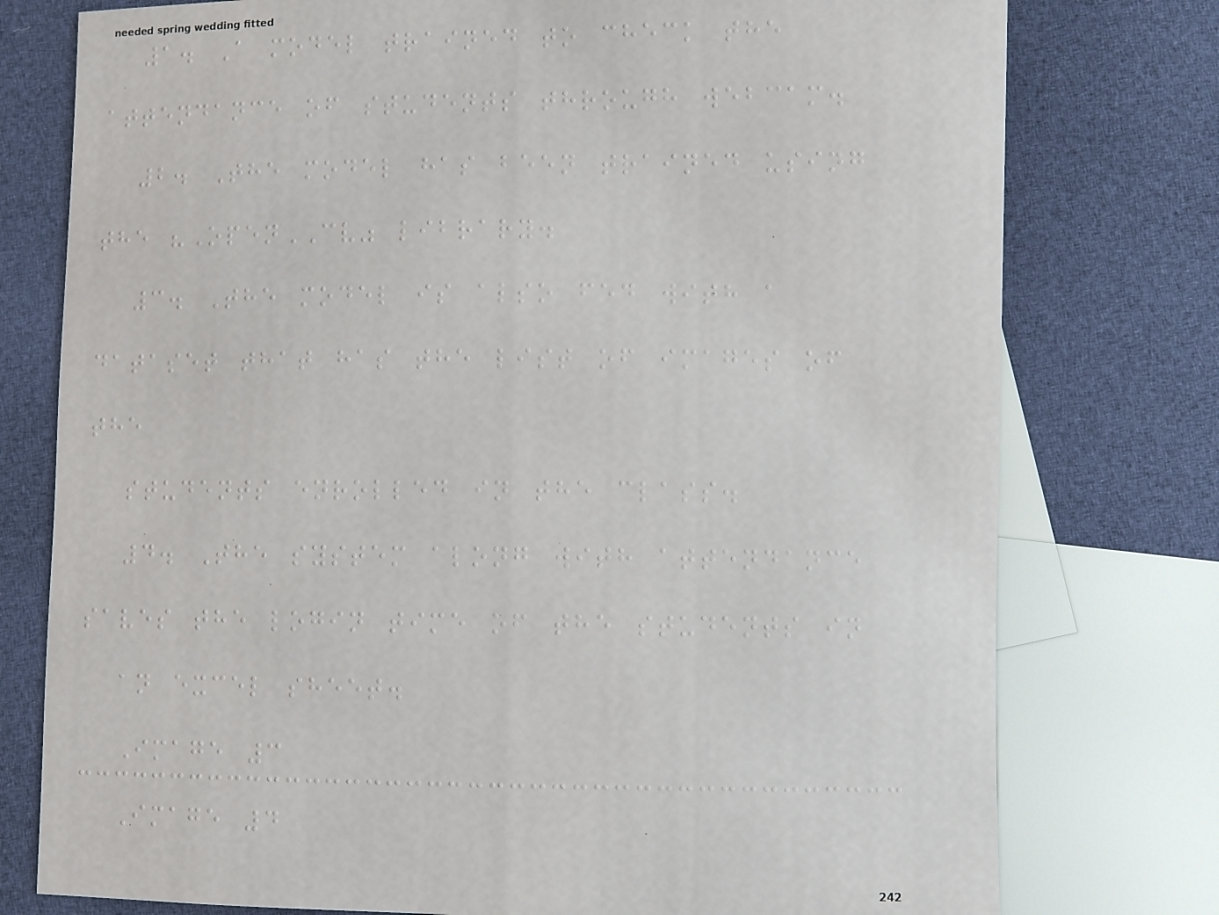1. A model trained to check the
attendance of students through webcam.
2. The model has been trained using
the "OpenCV" library.
3. The model is also fed with a
dataset that has the list of images of
the
students enrolled in the class.
4. The system along with attendance
saves the login time of the students in
an excel sheet.
Image 3
Image 4
